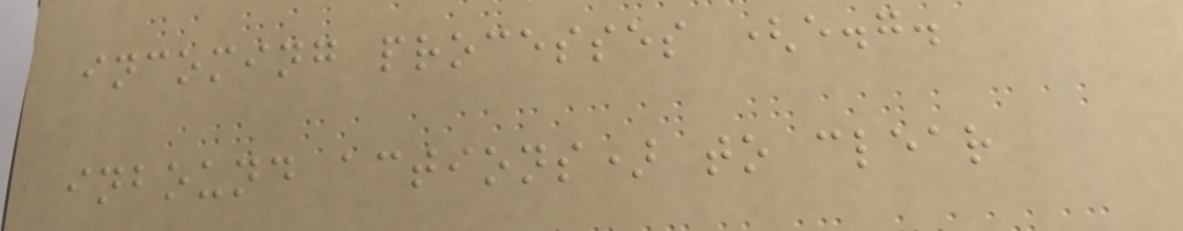incoming processes (e.g.
inbound actions) to clear
